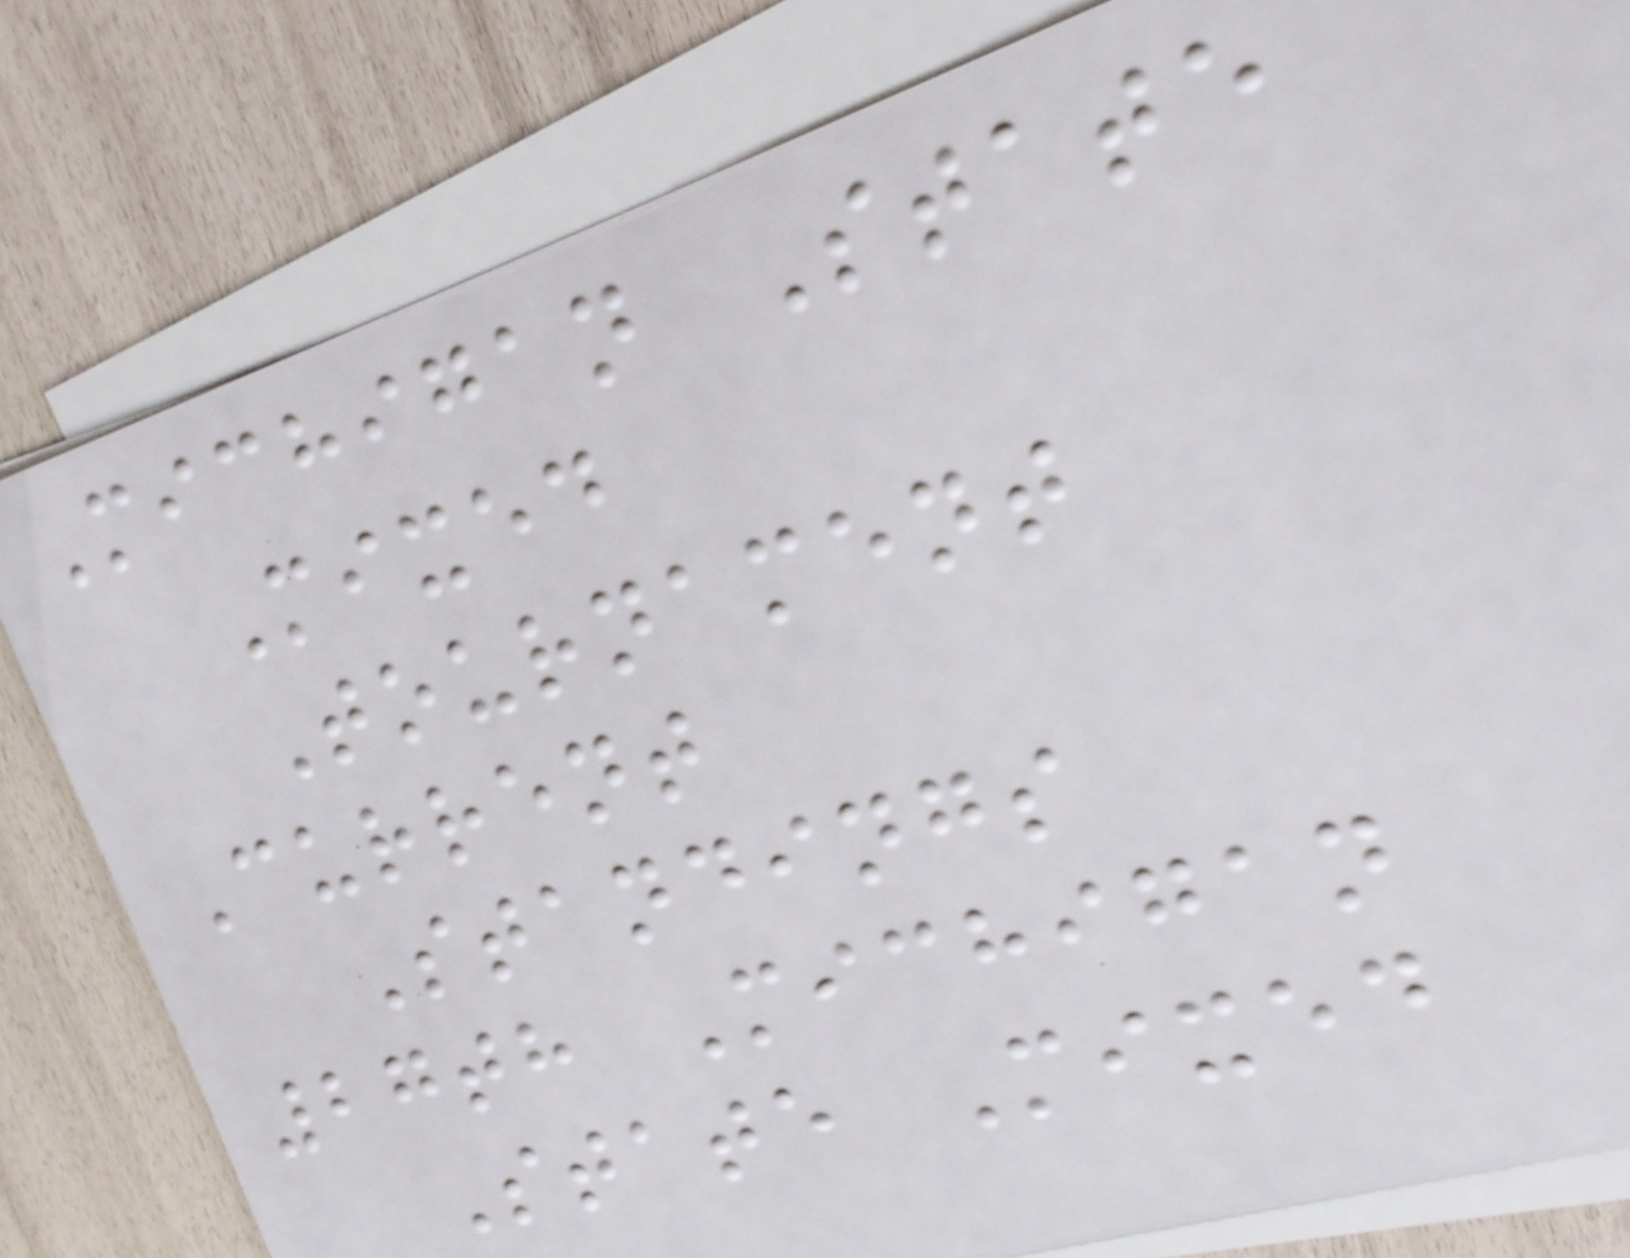Michigan State
Mixed
Tournament
Current
Standings
27th Michigan
State Mixed
